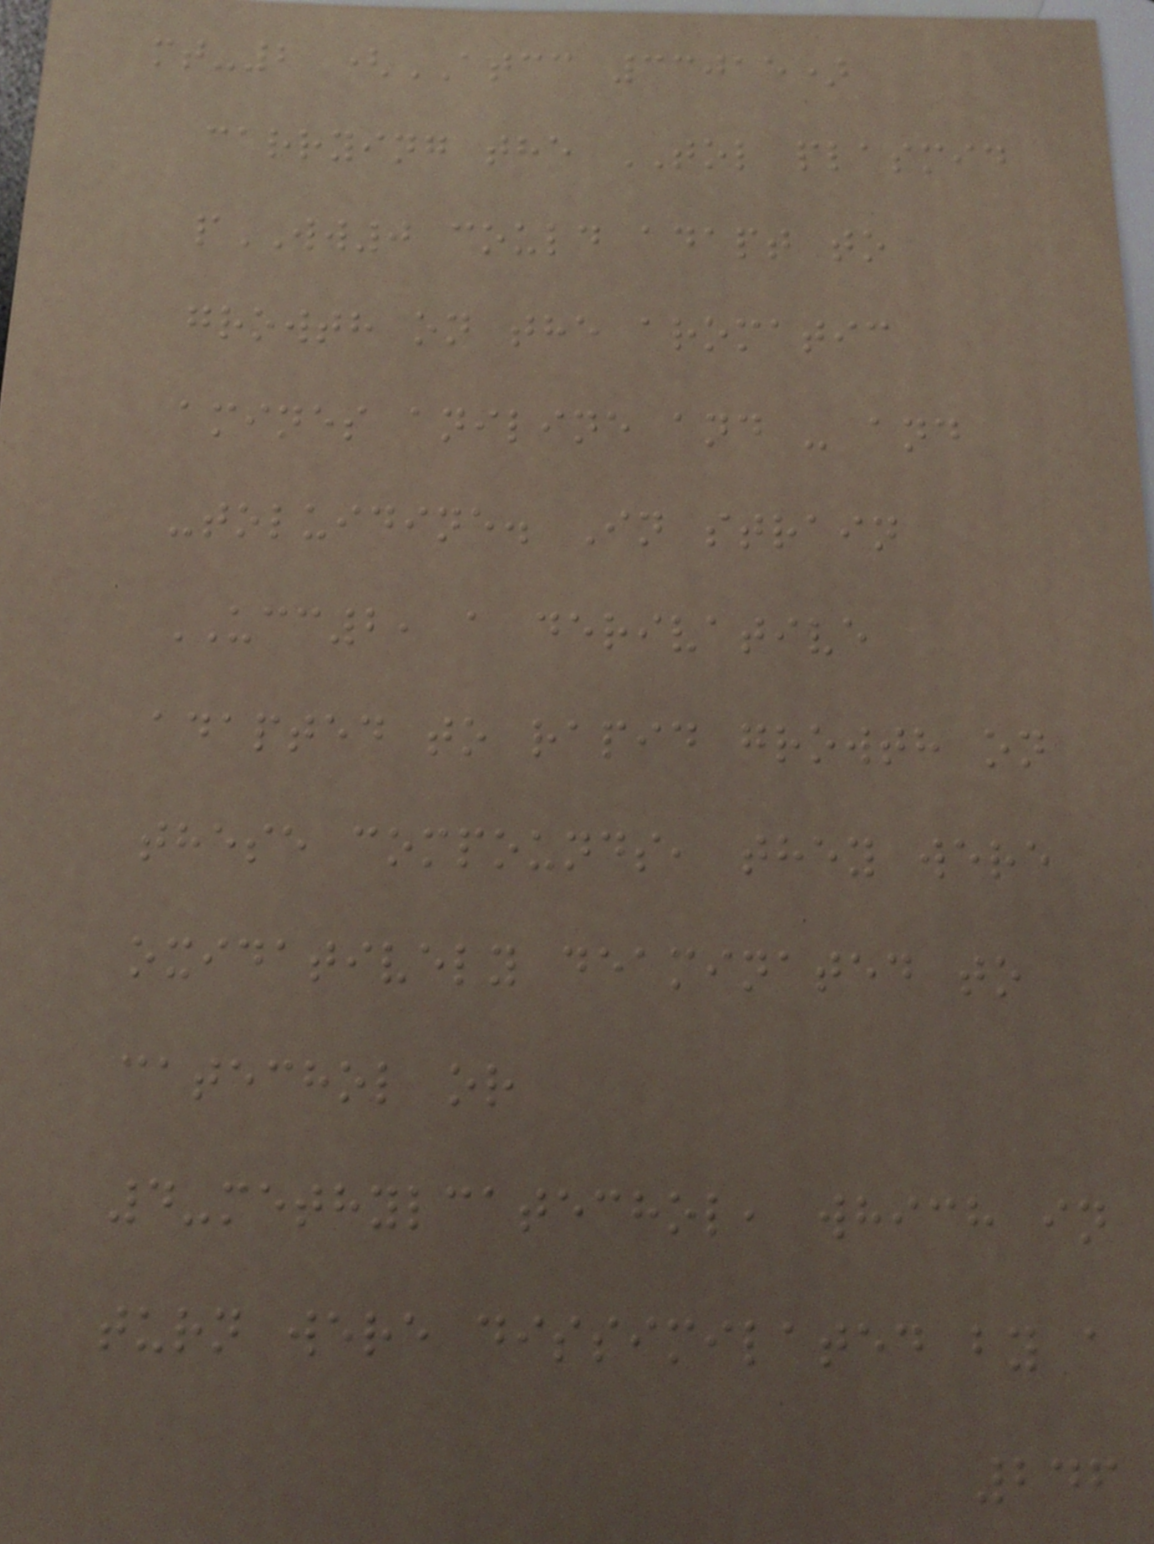mt-2 (ATCC 33015)
carrying the TOL plasmid
pWW0 could adapt to
growth on the aromatic
amines aniline and - and
-toluidine. In strain
UCC2, a derivative
adapted to rapid growth on
these compounds, they were
oxidatively deaminated to
catechol or
4-methylcatechol, which in
turn were dissimilated by a
246
